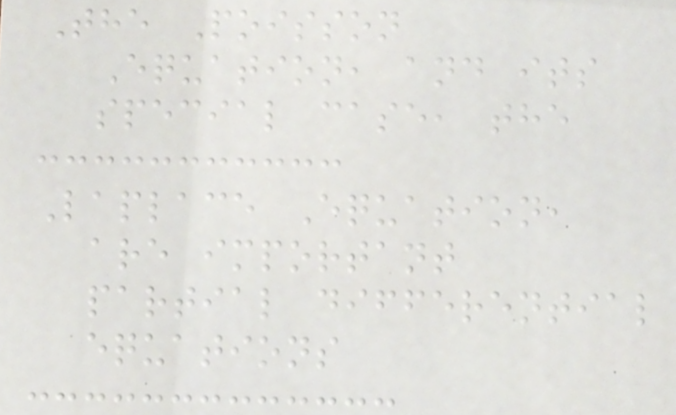The Poisson
Equation, and its
special case, the
Laplace Equation,
are important
partial differential
equations
